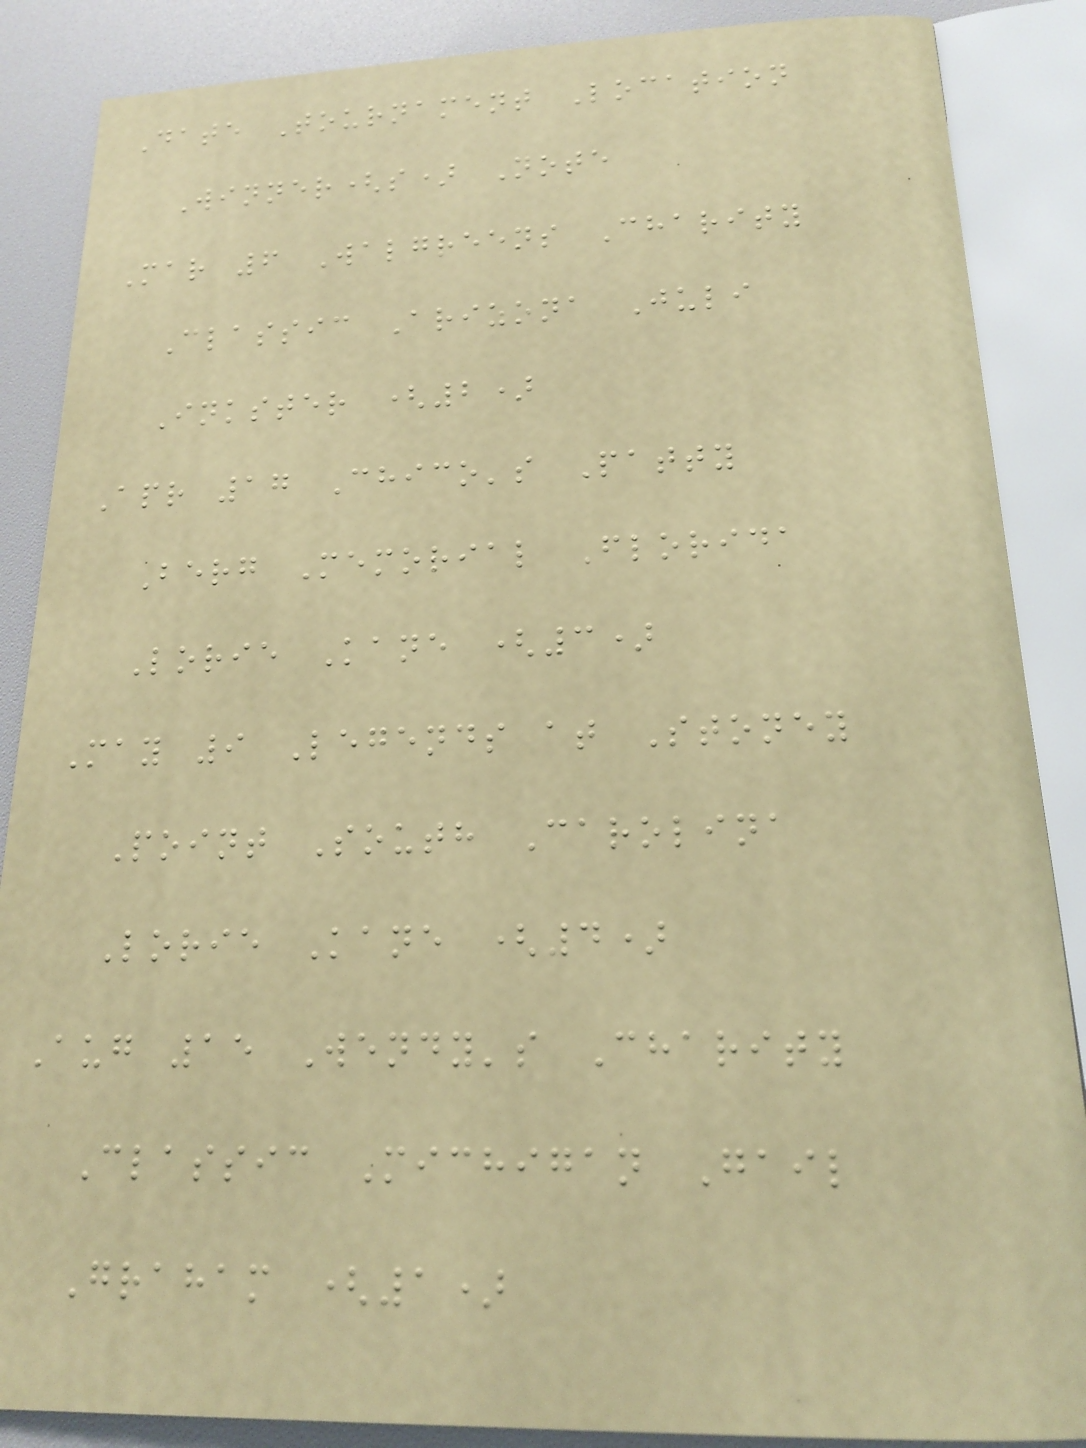Date Tournament Location
Winner(s) Note
Mar 6 Walgreens Charity
Classic Arizona Juli
Inkster (2)
Apr 17 Chico's Patty
Berg Memorial Florida
Lorie Kane (3)
May 9 Legends at Stoney
Point South Carolina
Lorie Kane (4)
Aug 15 Wendy's Charity
Classic Michigan Gail
Graham (1)
